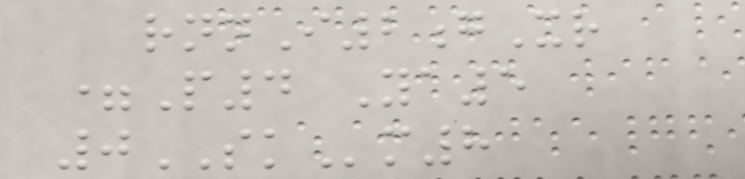rnnI2gXr
=P4 Ya5
0SKm8
